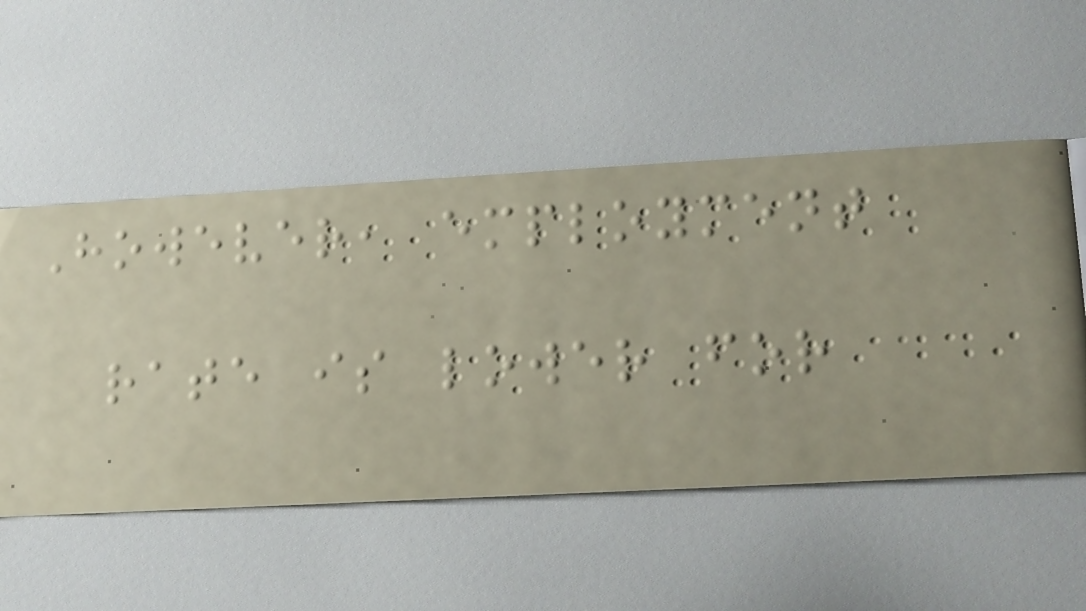However, employment
rate is lower for
